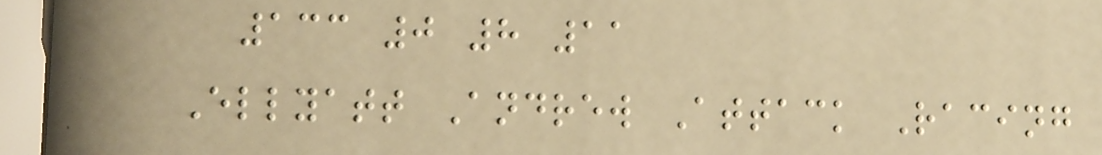133 0 8 11
Ellyatt Andrew Attack Racing
